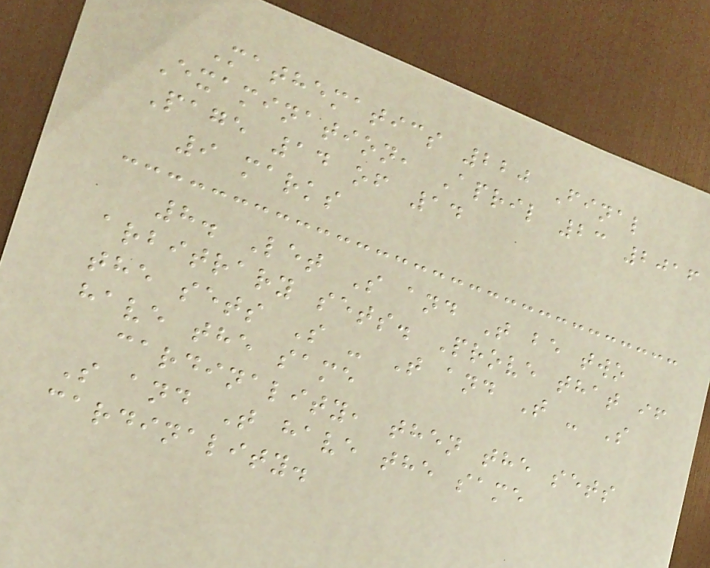Mathematics 220 Final
Examination, April 23 2016
Page 14 of 14
9 marks
8. Let S and T be two
arbitrary sets. Prove that if
the sets S - T and T - S
have the same
cardinality, then the sets
S and T have the same
cardinality.
